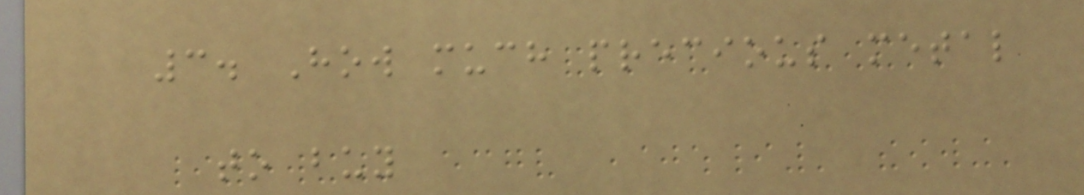3. How much precious metal
to buy
